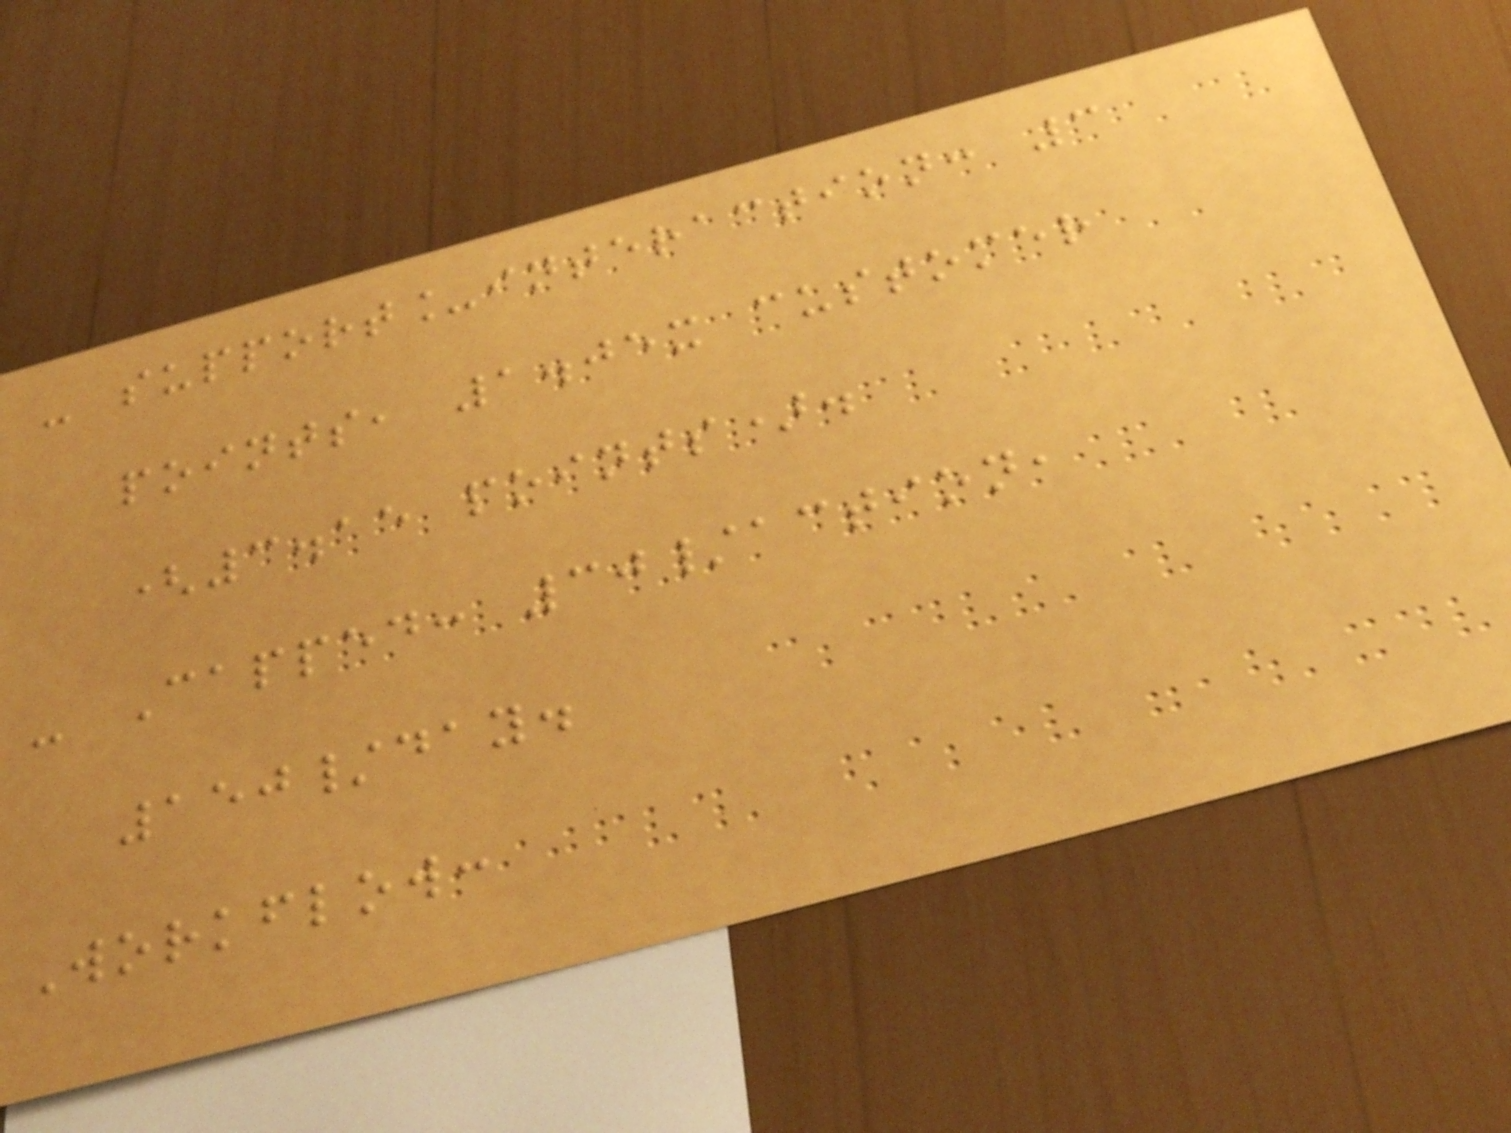- support_interaction: 3
points, 1.05x customer
(3.15 points).
- Capped: 30/action,
150/day.
Workflow:
